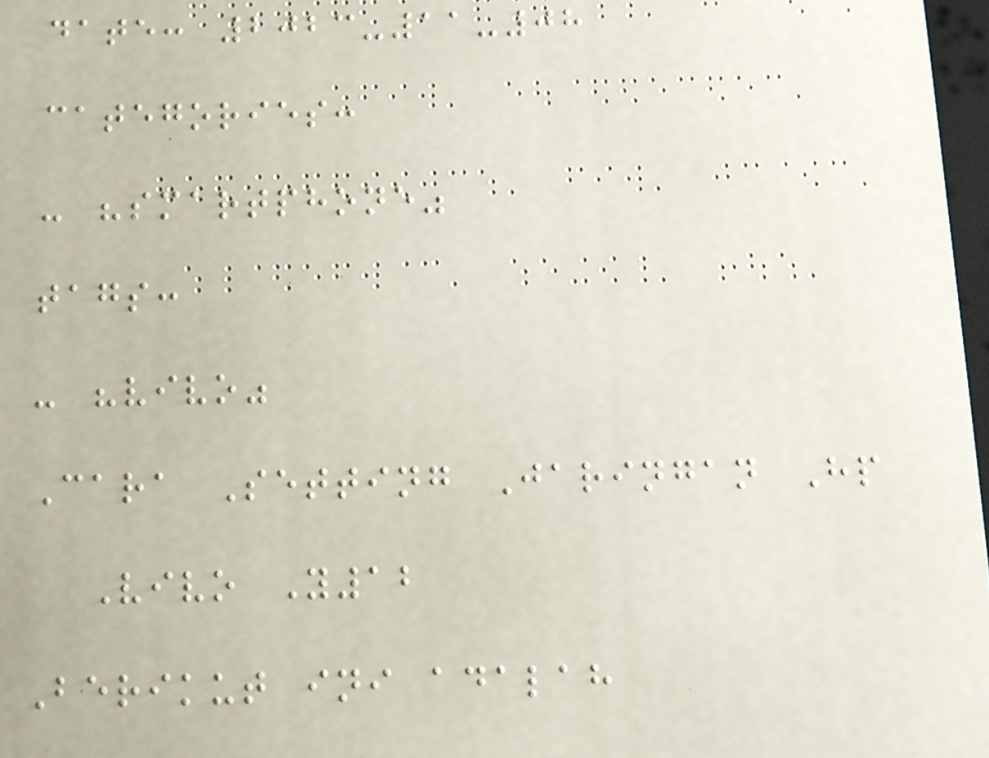date: 2023-11-08
categories:
- "smartphone"
tags:
- "vivo"
Cara Setting Jaringan Hp
Vivo Y12
Berikut ini adalah
